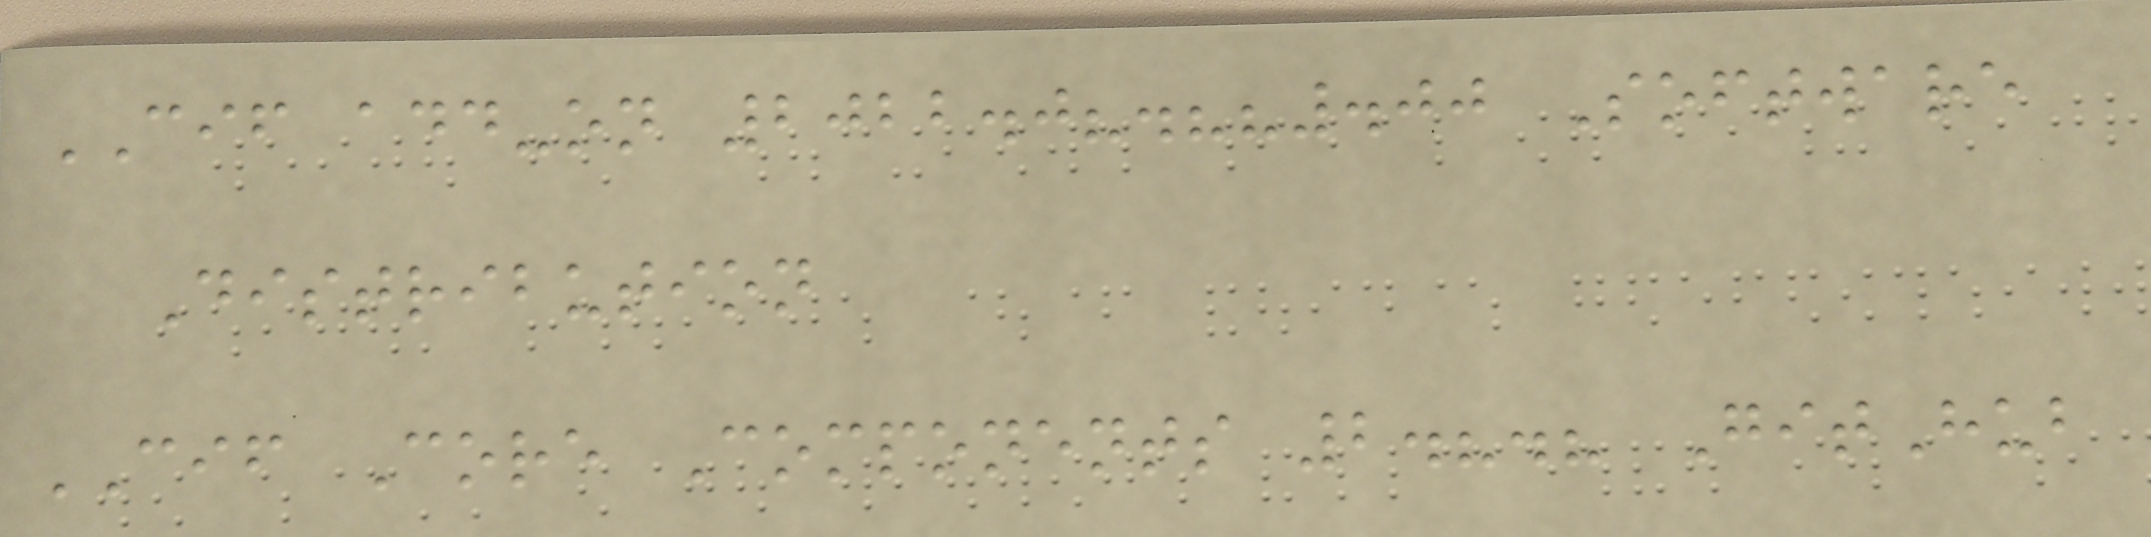CIF add-on 2022.0?.??.00 Software
Distribution
CIF Core Components 2.?.? GitHub
